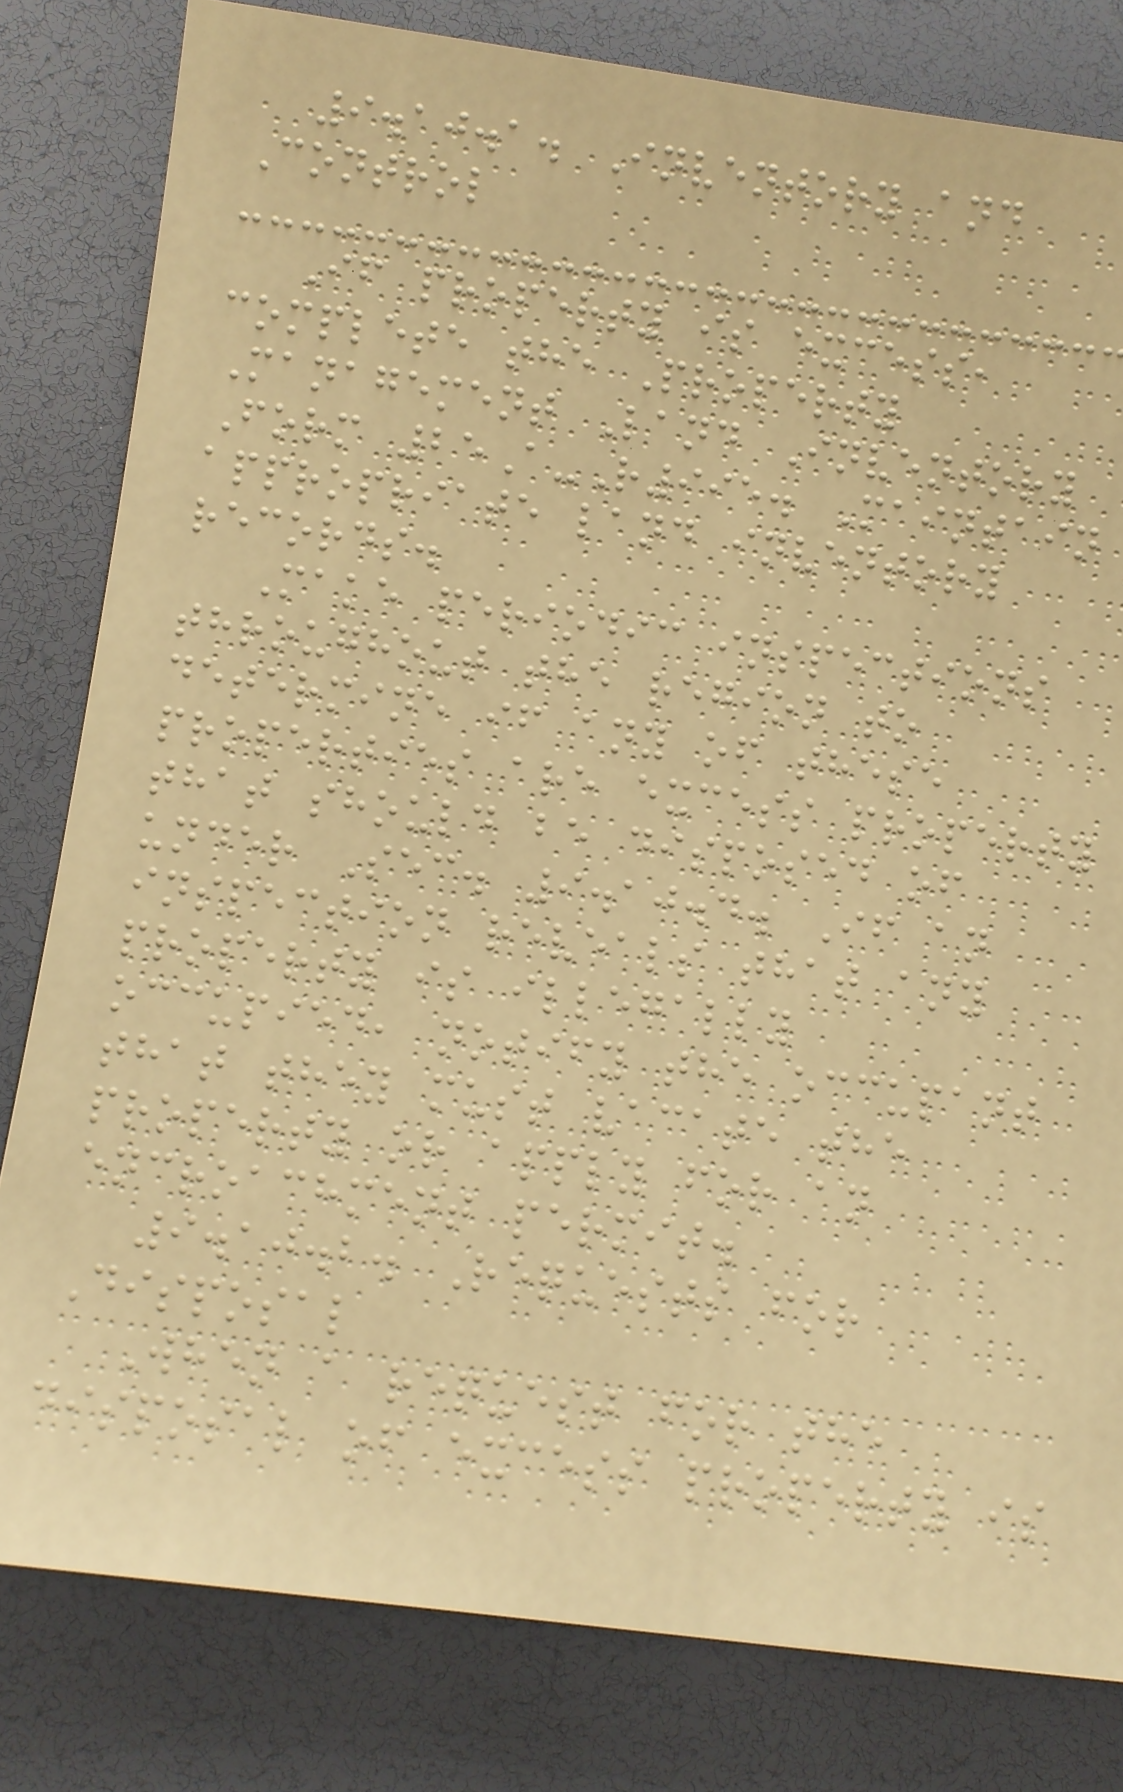9.10.1. Inventory and
Control
If property is excess,
complete the Property
Management Land Inventory
Form 25A-R995. Maintain
appropriate land inventory
records.
Make periodic inspections
throughout the region to
determine if any of these
properties are excess property
that should be disposed of
under Sec. 9.10.4. If an
inspection reveals that any
property is illegally
occupied, notify the occupant
that they must vacate the
property or apply for an
encroachment permit.
9.10.2. Requests for
Disposal
When a request for the
disposal of excess property is
